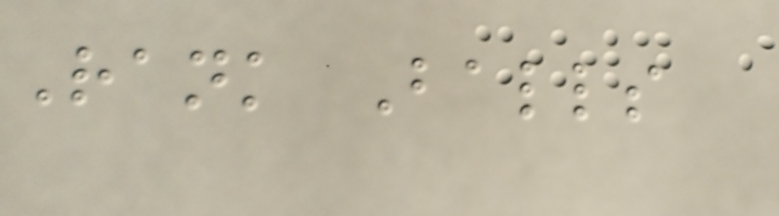Rank Balls
